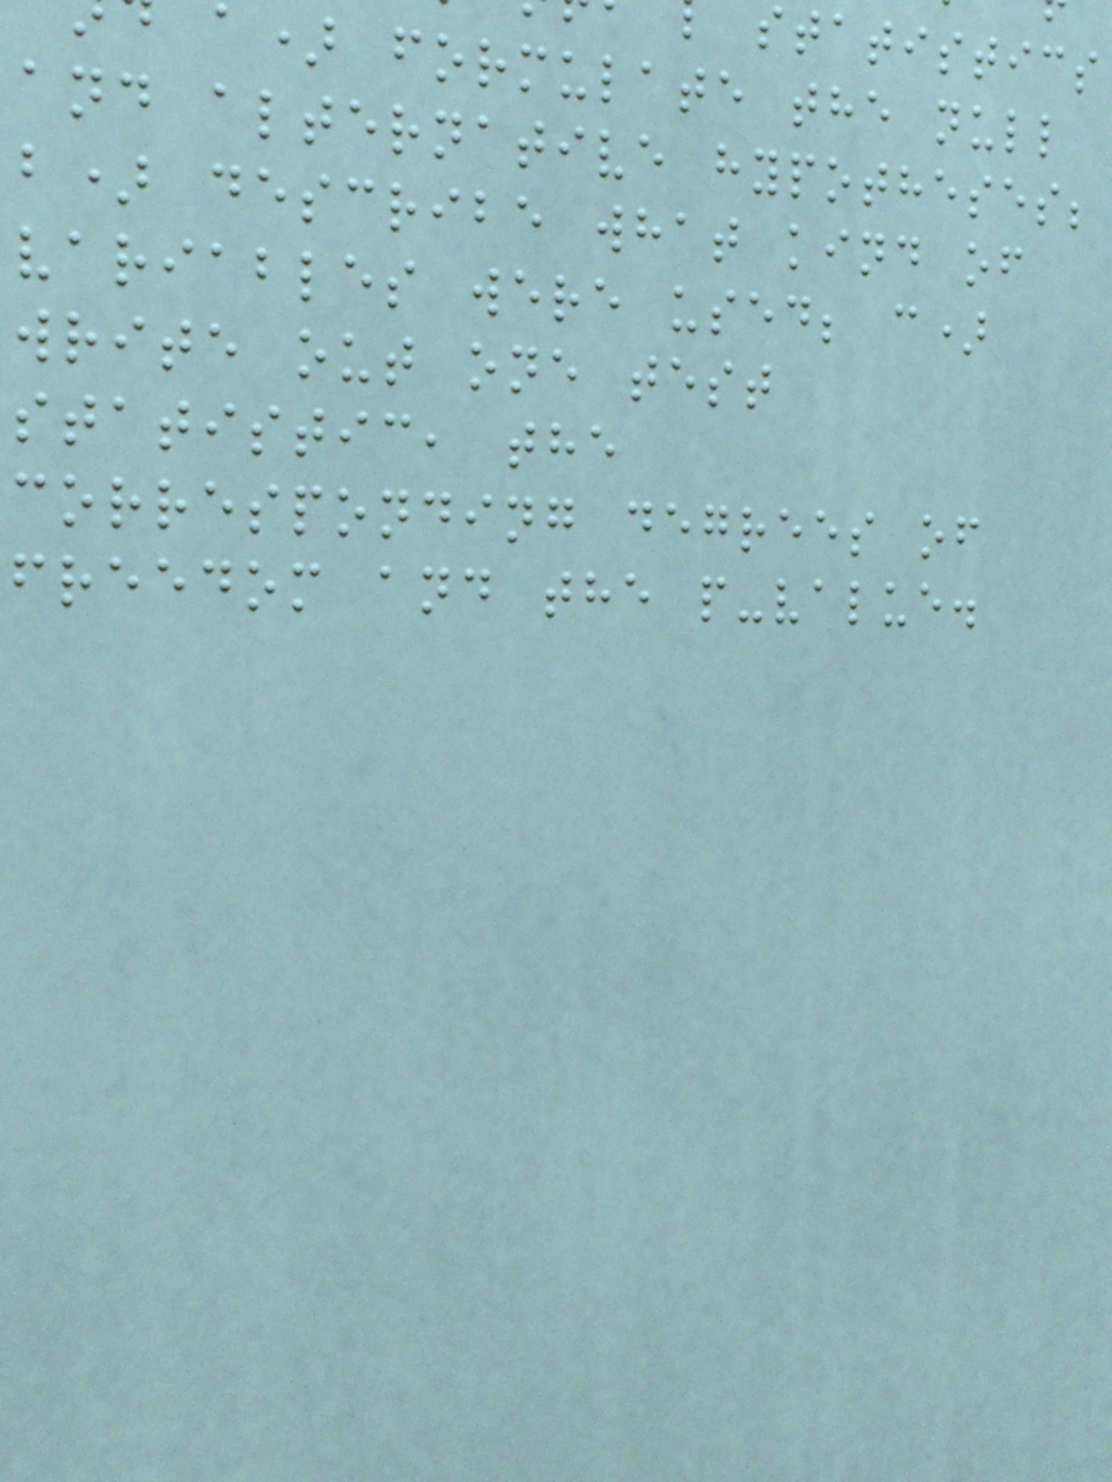statistics
a) formulate the null
and alternative hypotheses;
b) describe what kind of
variables were used; c)
write out one test
statistic, the
corresponding degrees of
freedom and the p-value.
